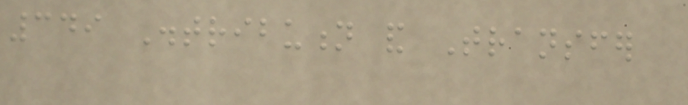349 Distribution and Transfer
